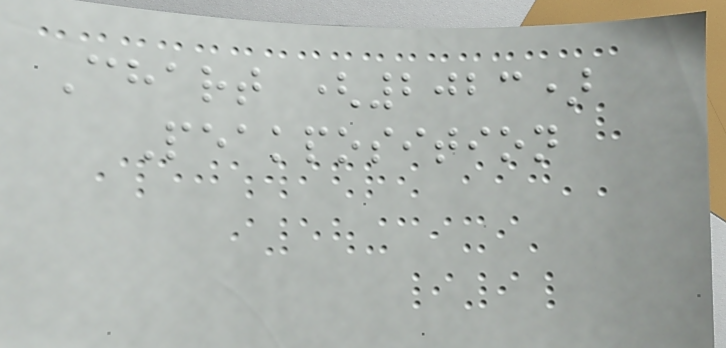Chart (2023)
Peakposition
